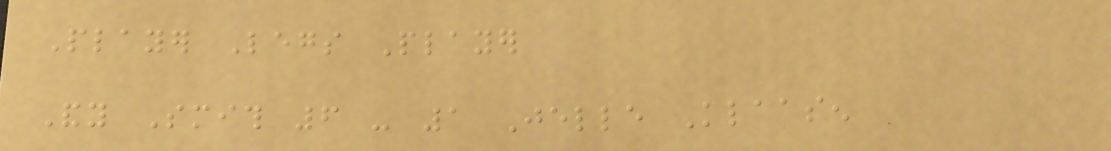Player Legs Player
Andy Smith 6 - 1 Jelle Klaasen
